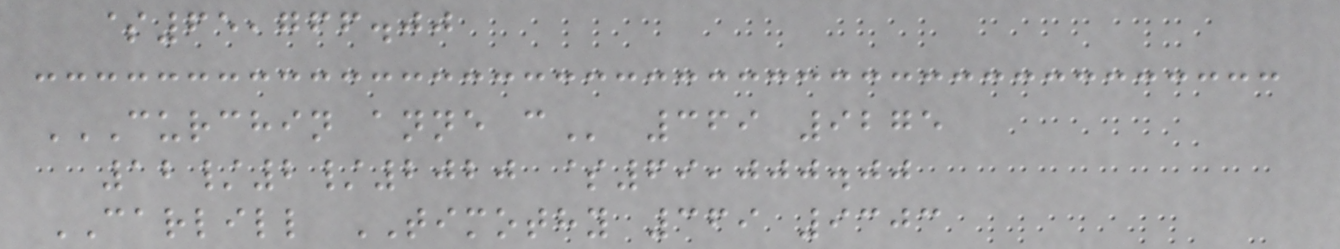$65,766.00
CURCHIN ANNE C 369 9275
12/2/2020 $69,000.00
CARLILL TIMOTHY 369 9303
